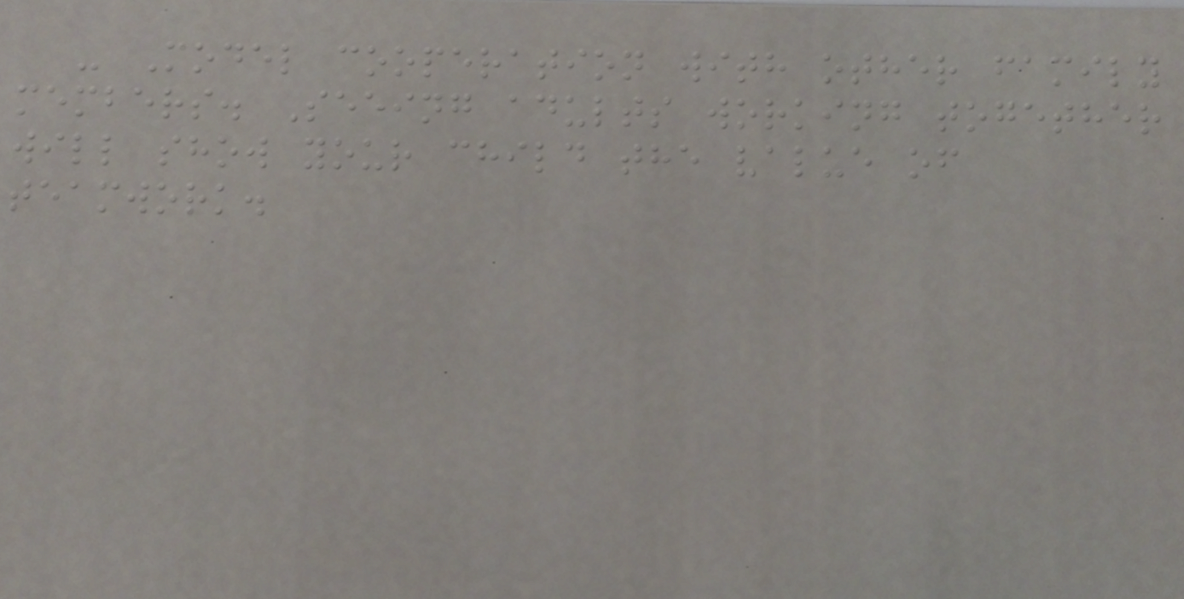- Model cooperation with other family
members. Seeing adults working together
will show your child the value of
teamwork.
